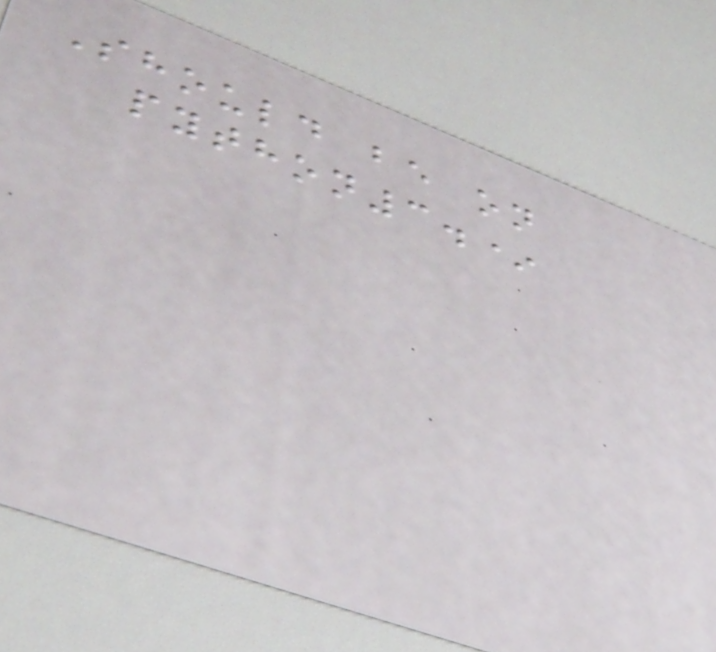Should be on
python3.*
